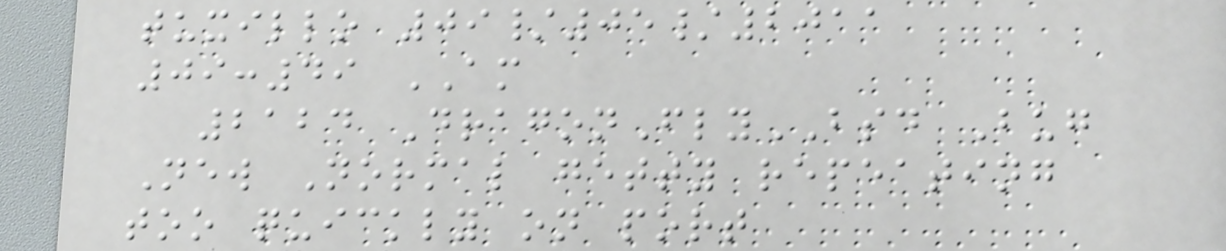tuxillo 09/05/2011
09:49 AM
2124 DragonFlyBSD Bug
New Normal getty repeating
too quickly on port
